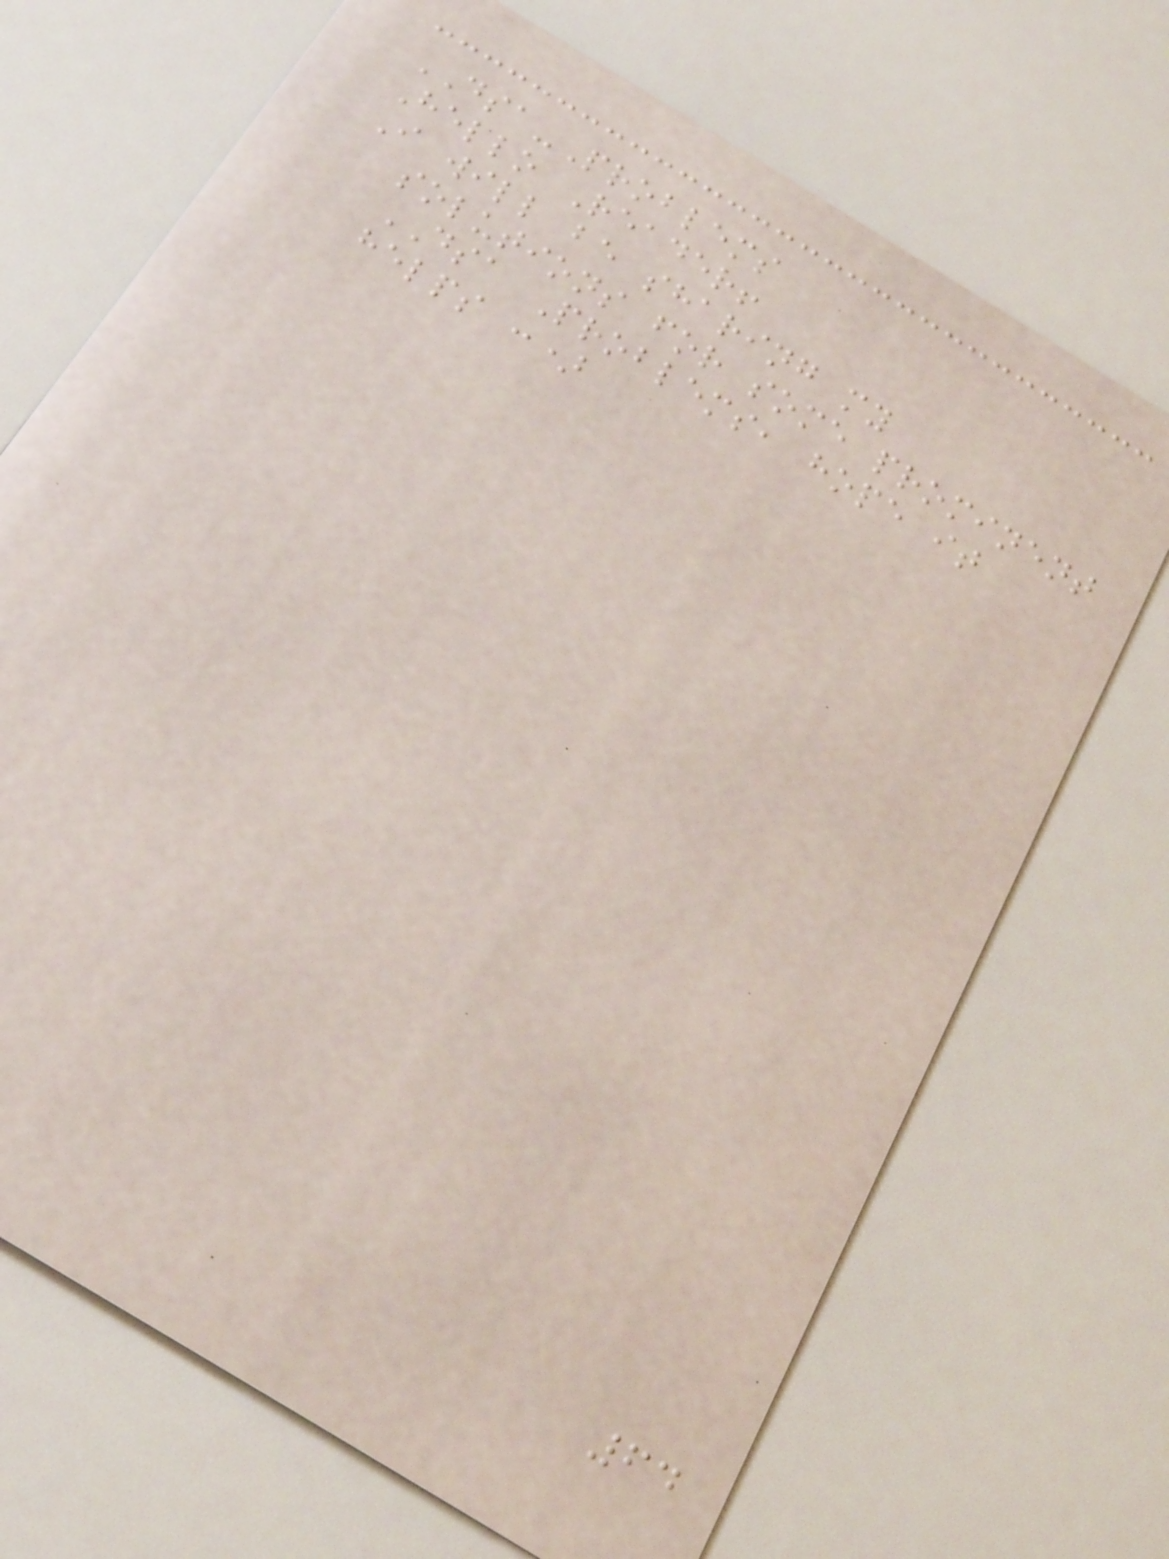DSA-Problems
Hello Reader!
I will be sharing my
solutions for some prominent
DSA Problems, hope it
helps :)
64
